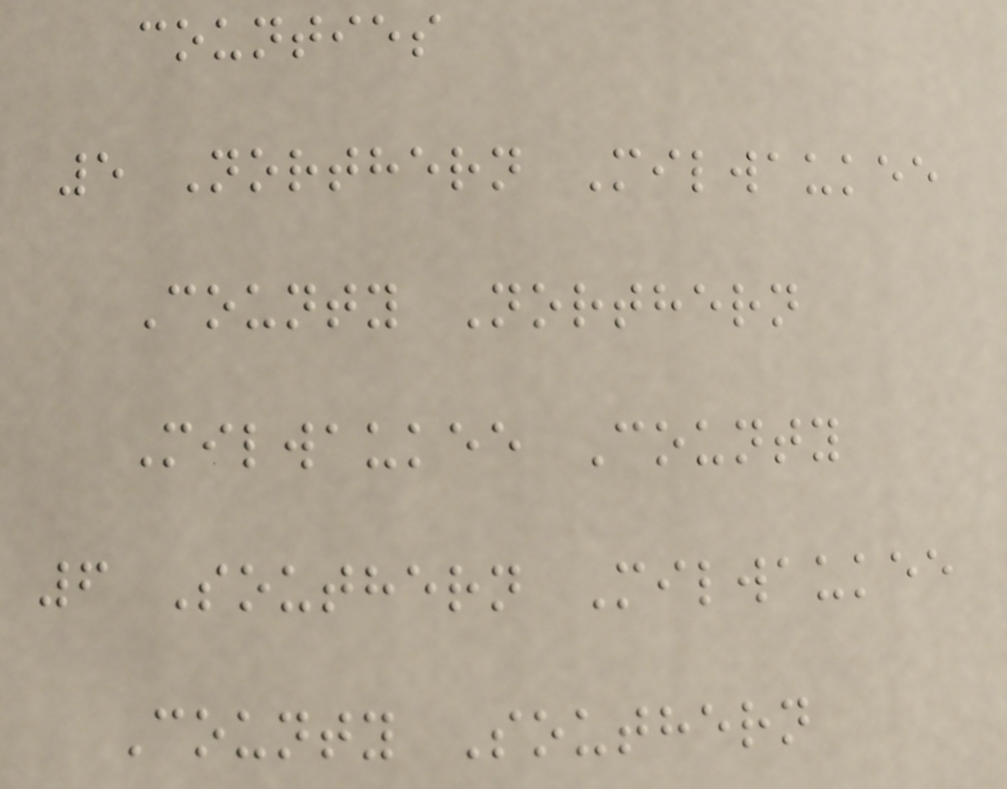counties
5 Northern Milwaukee
County Northern
Milwaukee County
6 Southern Milwaukee
County Southern
